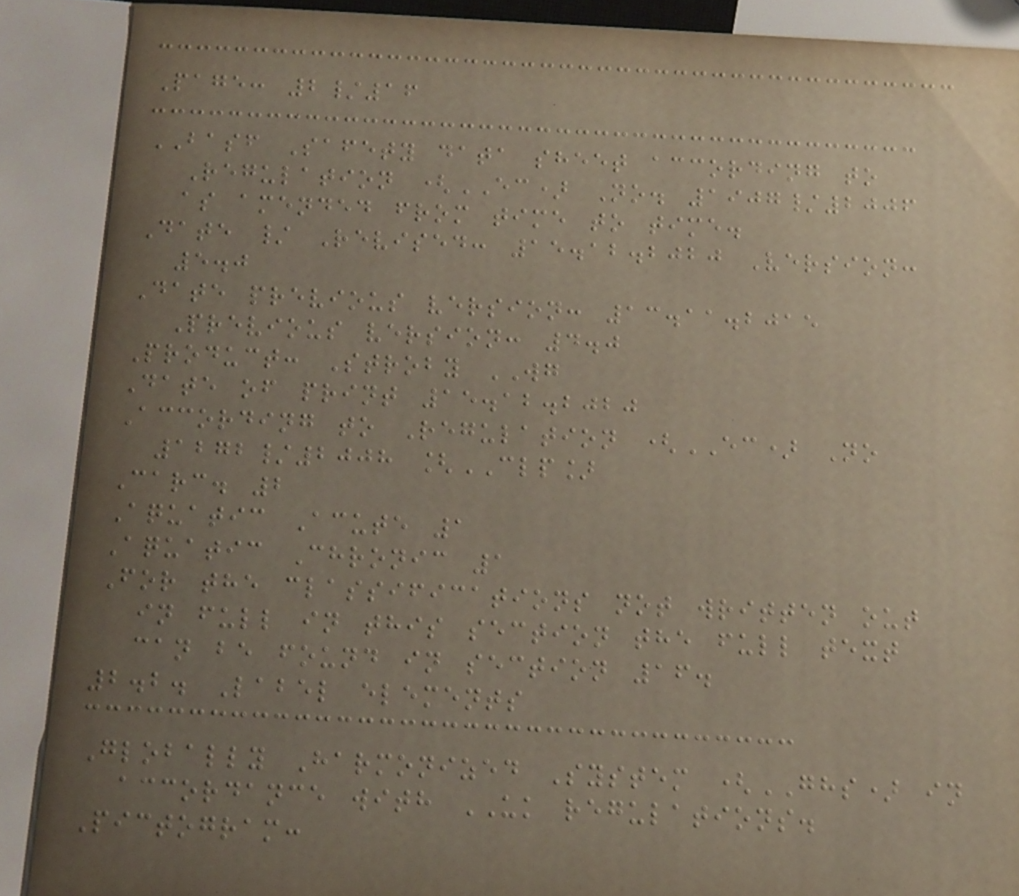Page: 2/16
BASF Safety data sheet according to
Regulation (EC) No. 1907/2006
as amended from time to time.
Date / Revised: 15.12.2020 Version:
5.0
Date previous version: 13.11.2015
Previous version: 4.0
Product: Stroby WG
Date of print 15.12.2020
According to Regulation (EC) No
1272/2008 [CLP]
Carc. 2
Aquatic Acute 1
Aquatic Chronic 1
For the classifications not written out
in full in this section the full text
can be found in section 16.
2.2. Label elements
Globally Harmonized System (GHS) in
accordance with UK regulations.
Pictogram:
